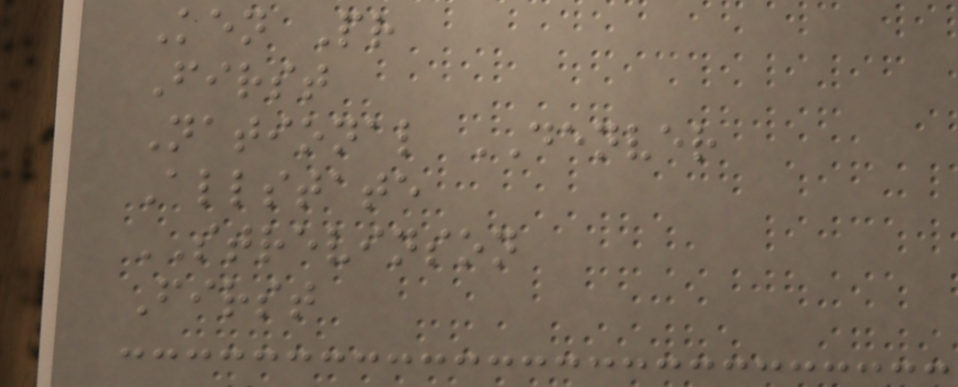Ken Pr
First
National DENVER
Allstate
STREVINSON
First
